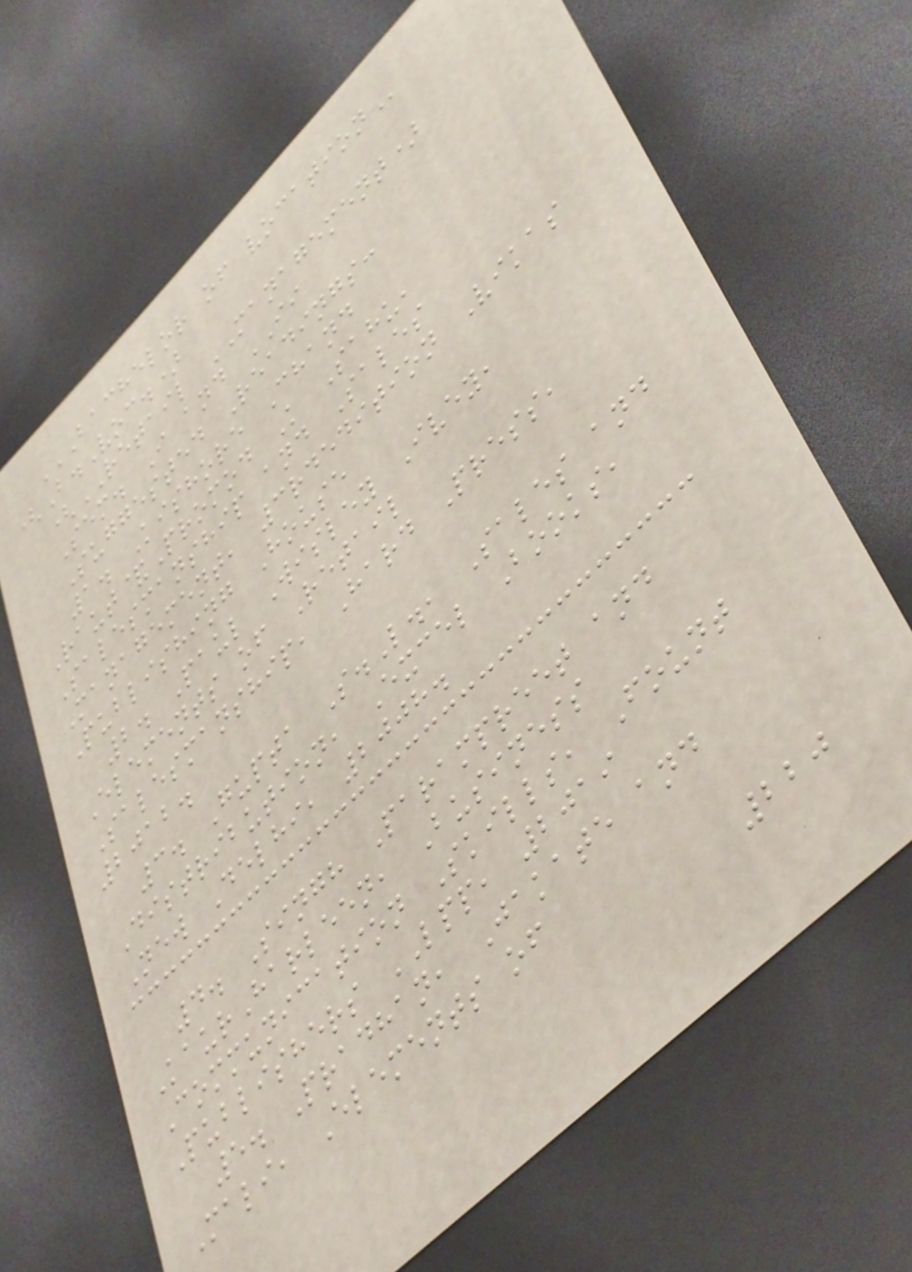BACHELOR OF VOCATION
(B.Voc.)
(RETAIL MANAGEMENT)
Sem. I and II
Suggested Readings:
1. Kishore Chand
Raut&Promod K Sahu,
Salesmanship and Sales
Management, 3rdedition Vikas
Publishing House
2. Paul Wisley Ivey,
Elements of Retail
Salesmanship, Hard Press,
2012.
3. Gupta S.L., Sales and
Distribution, Excel Books,
New Delhi, 2008.
4. Singh Parampreet and
KaurHarleen, Business
Communication Skills, Fount
Publishers LPP, 2019
5. Pradhan, Jakate and
Mali, Elements of
220
